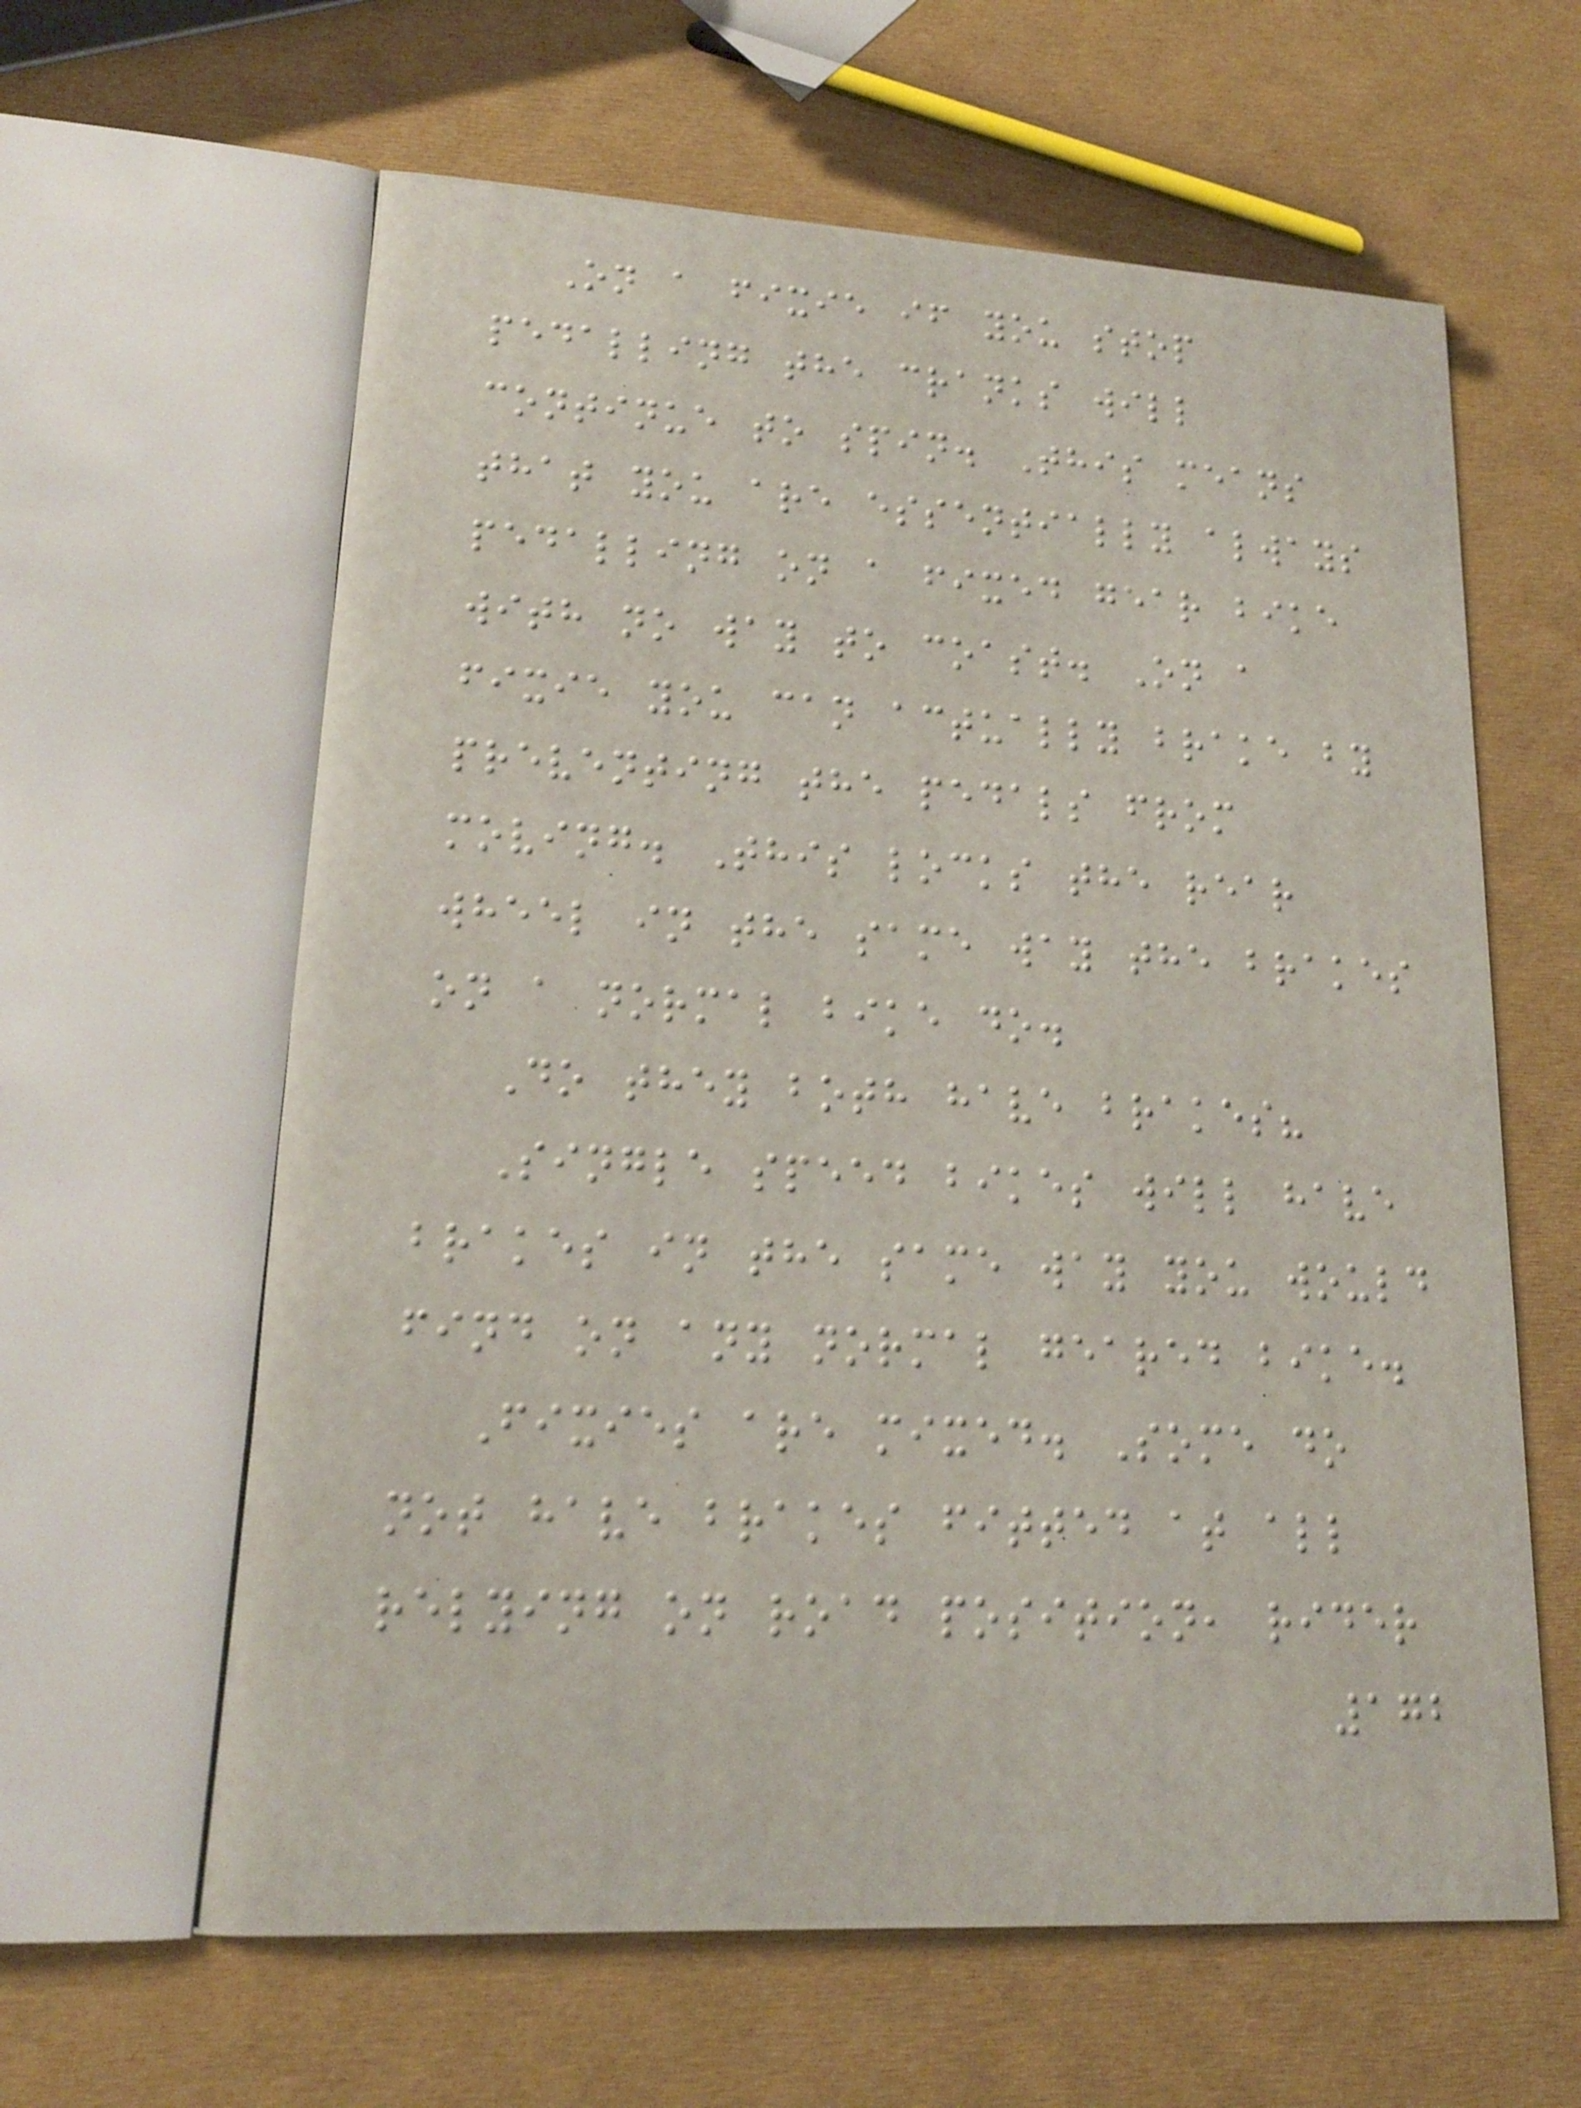On a fixie if you stop
pedalling the cranks will
continue to spin. This means
that you are essentially always
pedalling on a fixed gear bike
with no way to coast. On a
fixie you can actually brake by
preventing the pedals from
moving. This locks the rear
wheel in the same way the brakes
on a normal bike do.
Do they both have brakes?
Single speed bikes will have
brakes in the same way you would
find on any normal geared bike.
Fixies are mixed. Some do
not have brakes fitted at all
relying on road position, rider
172
